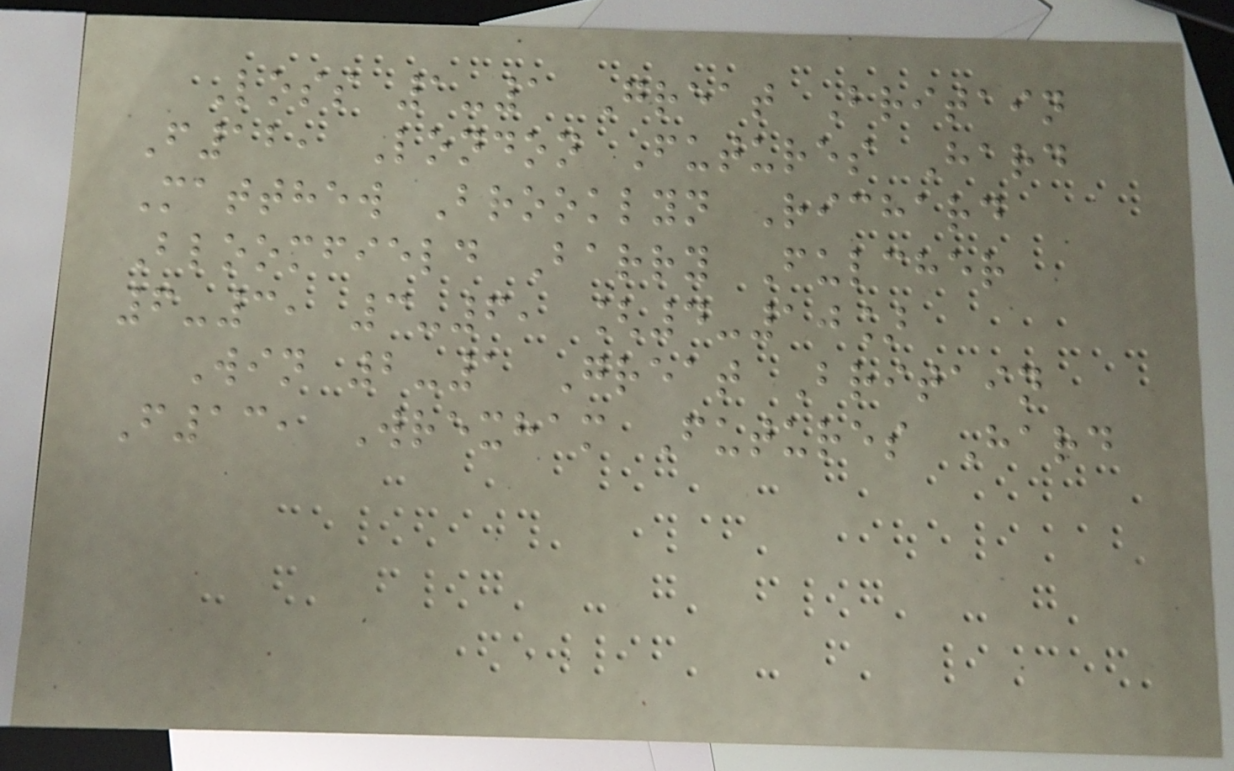Loss 1-1 Great Britain
F12, London Futures Hard
Matthew Brooklyn Richard
Bloomfield Barry Fulcher
6-3, 3-6, [4-10]
Win 2-1 Great Britain
F13, Wrexham Futures Hard
